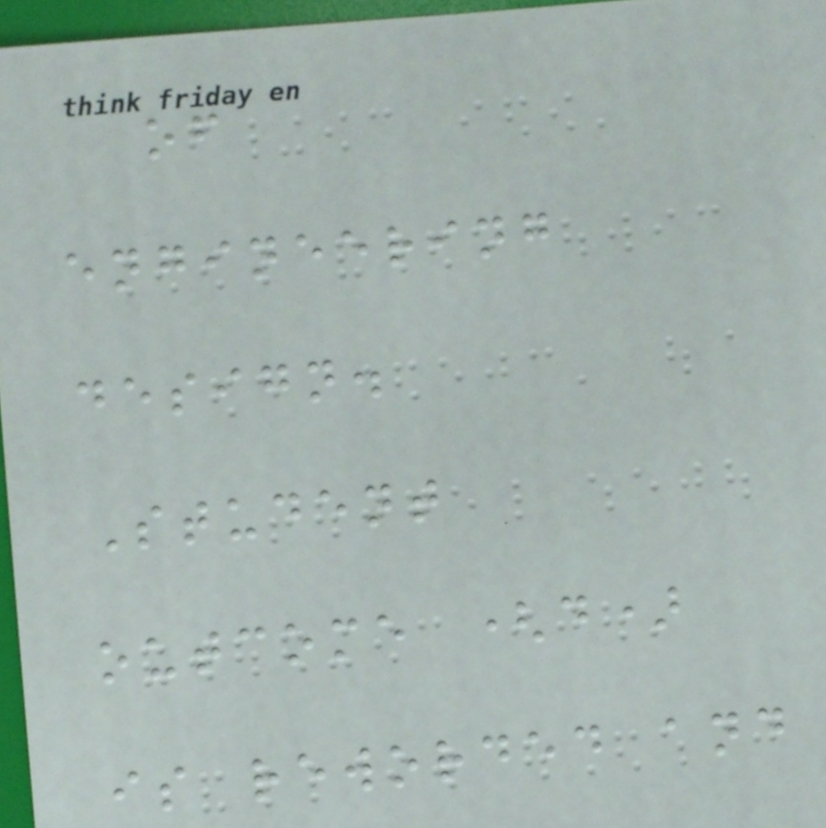of
engineering
design.
Student
outcome (d)
is reworded and
